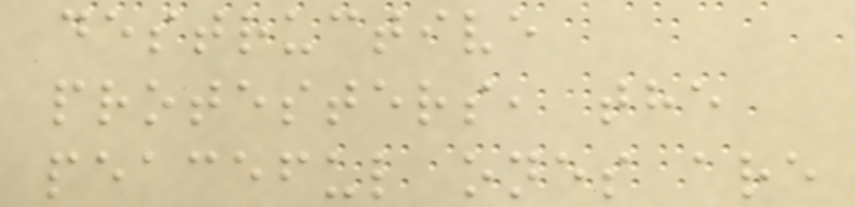destructive
protesters, the
peaceful ones are
